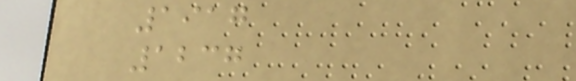1917
1237
